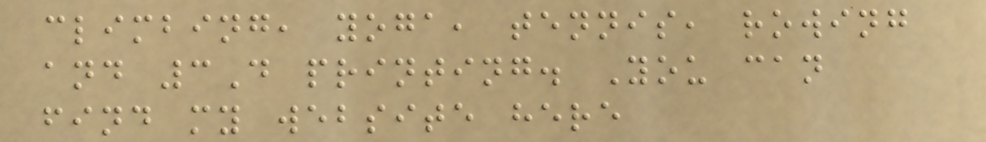climbing, yoga, tennis, rowing
and 3D printing. You can
find my website here
